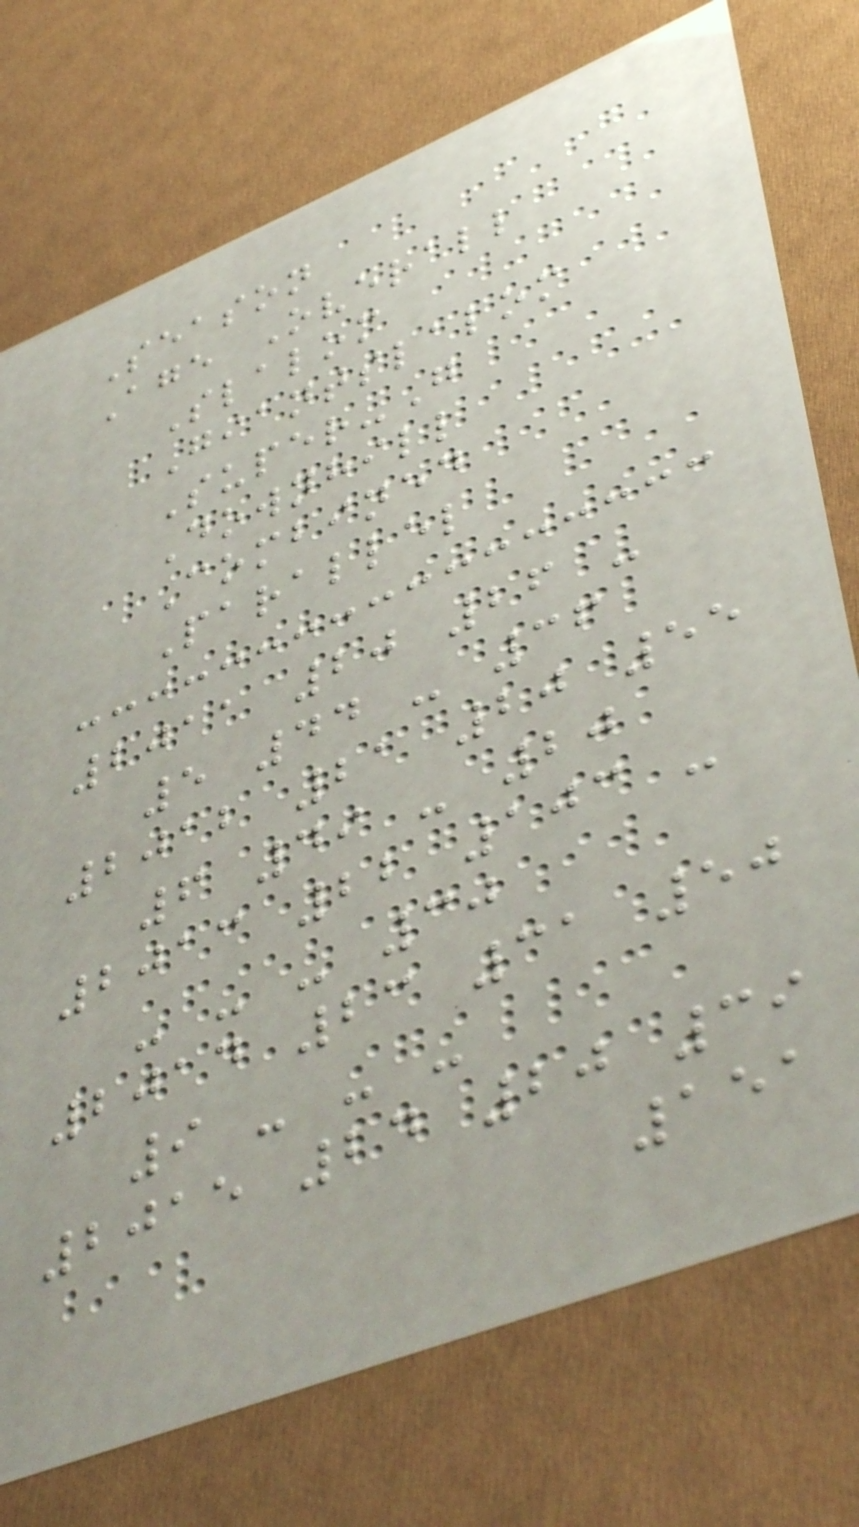Season
Age Overall
Slalom
Giantslalom
Super-G
Downhill
Combined
Parallel
2011 20 26 -
5 44 - 36
2012 21 20 55
6 49 - 20
2013 22 103 -
- - - 30
2014 23 31 50
9 - - -
2015 24 20 39
151
